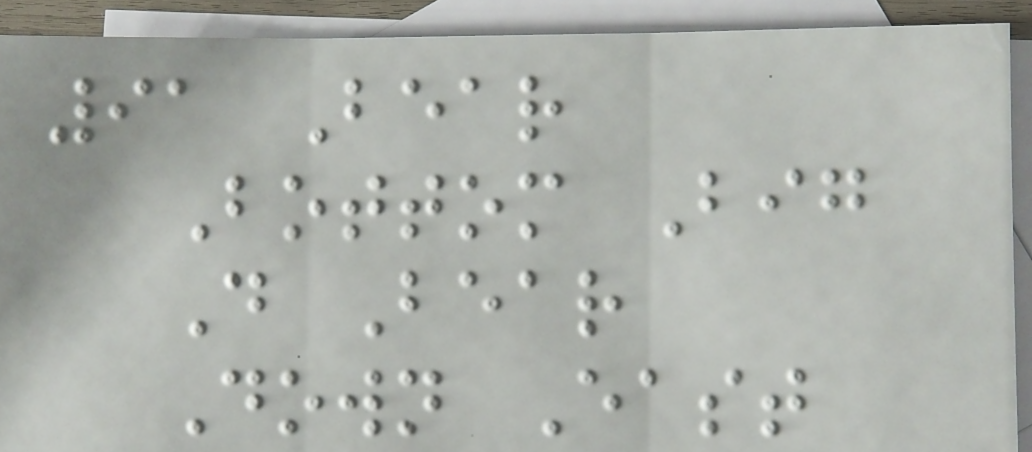91 Bear
Bottom Big
D Bear
Down East
